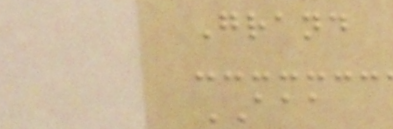Grand
AAA
